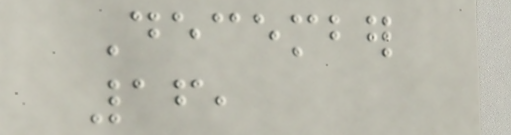December
16,
